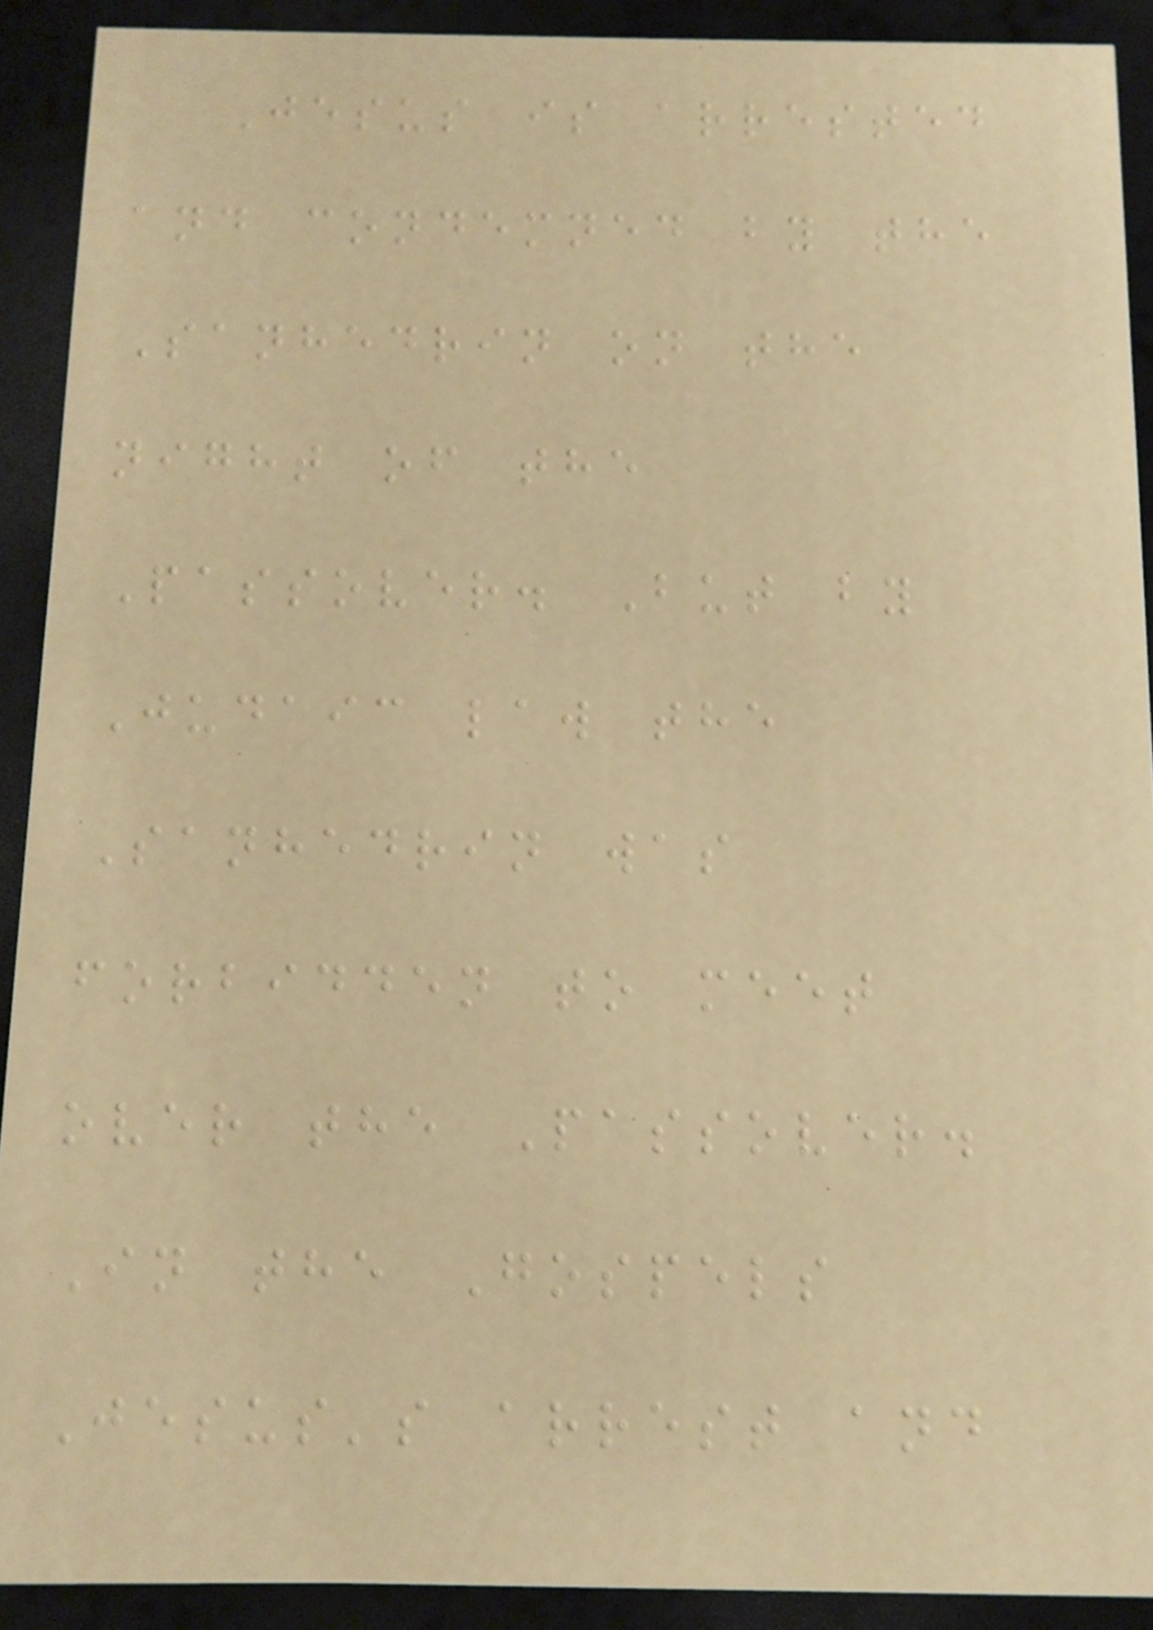Jesus is arrested
and condemned by the
Sanhedrin on the
night of the
Passover. But by
Judaic law the
Sanhedrin was
forbidden to meet
over the Passover.
In the Gospels
Jesus's arrest and
